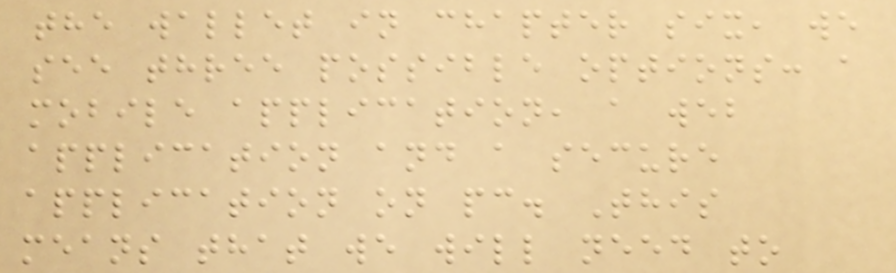the wallet in chapter six, we
see three possible options: a
mobile application, a web
application and a secure
application on pc. This
means that we will need to
